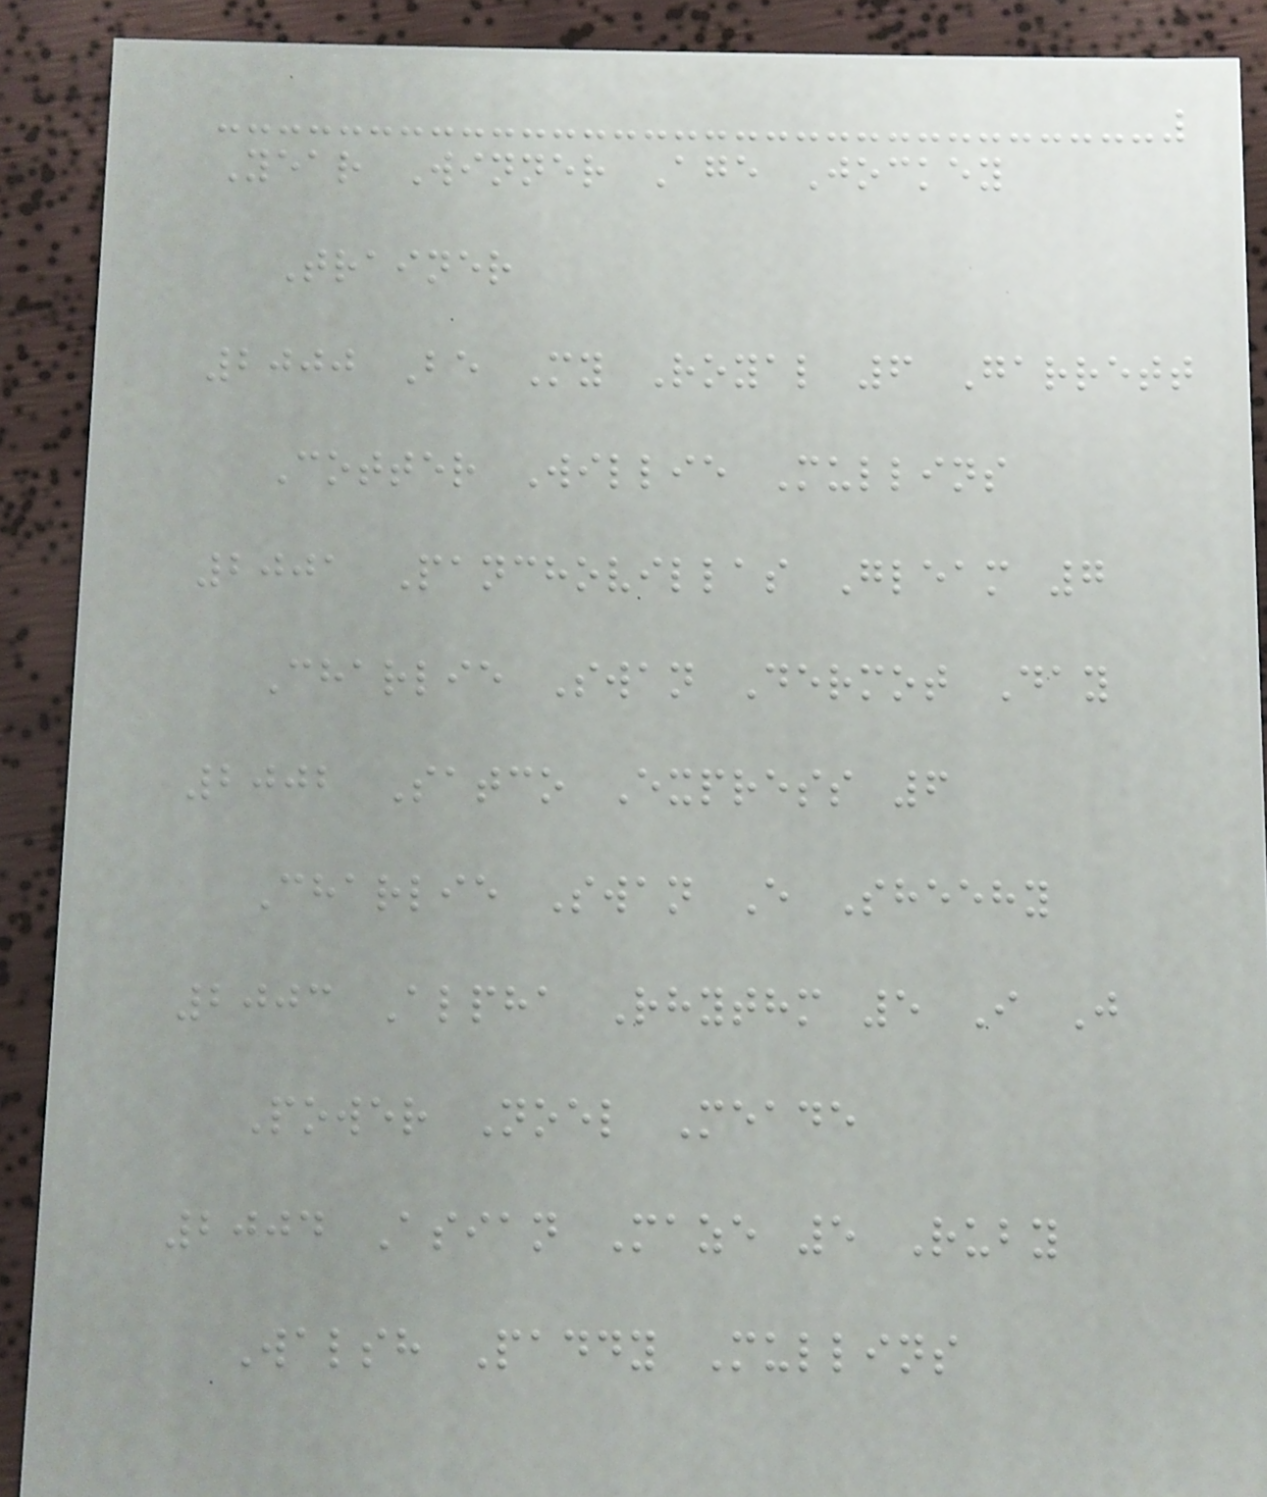Year Winner Age Jockey
Trainer
2000 Be My Royal 6 Garrett
Cotter Willie Mullins
2001 Panchovillas Gleam 7
Charlie Swan Dermot Day
2002 Satco Express 6
Charlie Swan E Sheehy
2003 Alpha Rhythm 5 I J
Power Noel Meade
2004 Asian Maze 5 Ruby
Walsh Paddy Mullins
